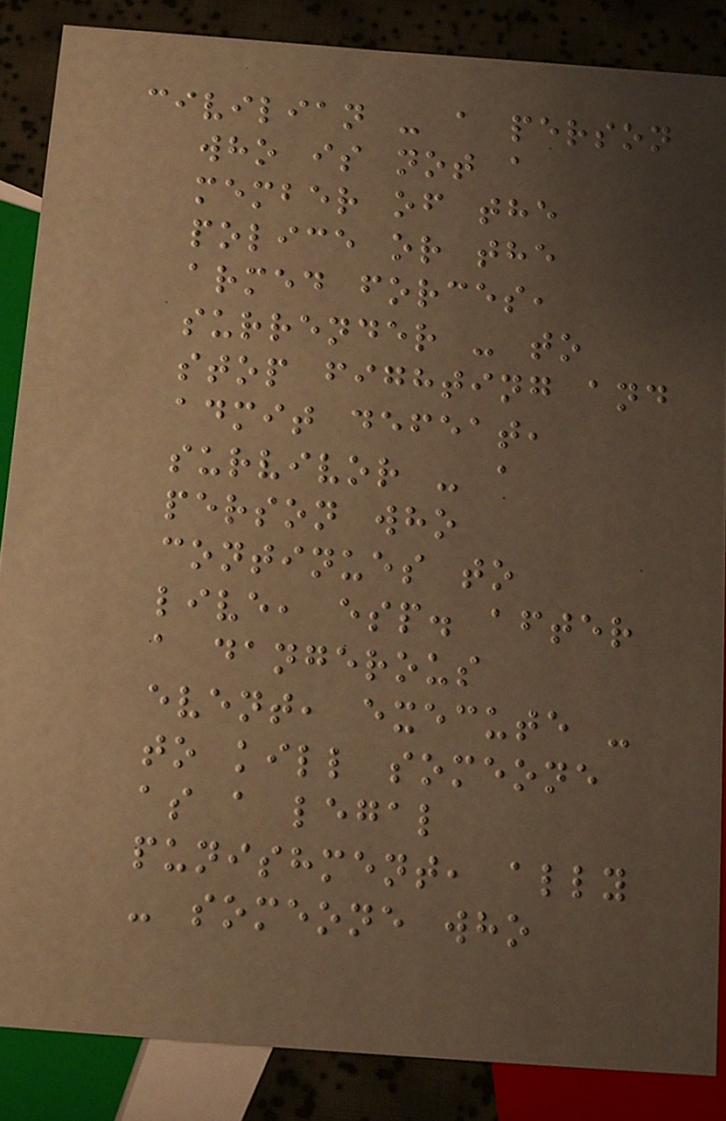civilian - a person
who is not a
member of the
police or the
armed forces,
surrender - to
stop fighting and
admit defeat,
survivor - a
person who
continues to
live, esp. after
a dangerous
event, execute -
to kill someone
as a legal
punishment, ally
- someone who
